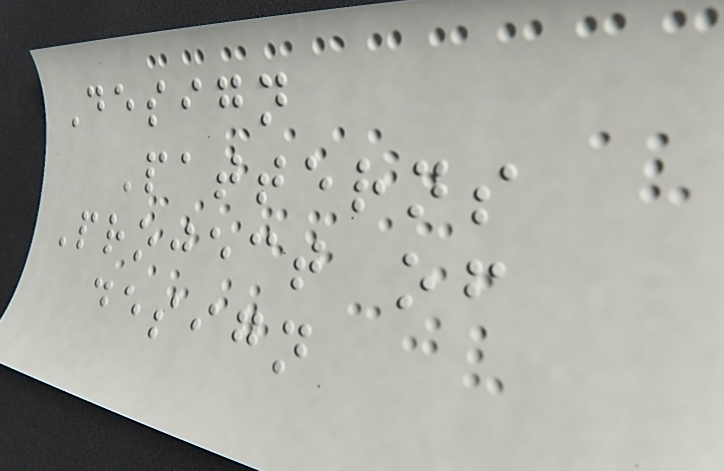Design
Patterns
Project of
design
